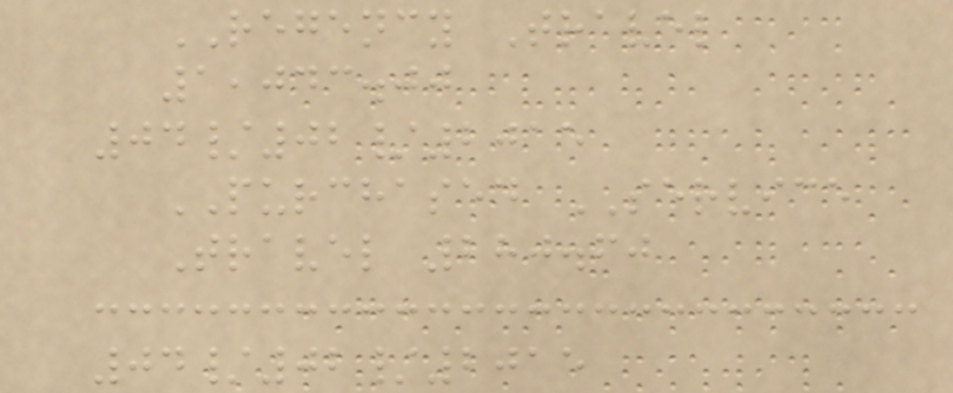REGENCY Travel
1,043.00
04/02/2015
PURCHASED SERVICE
Travel 280.60
04/02/2015
